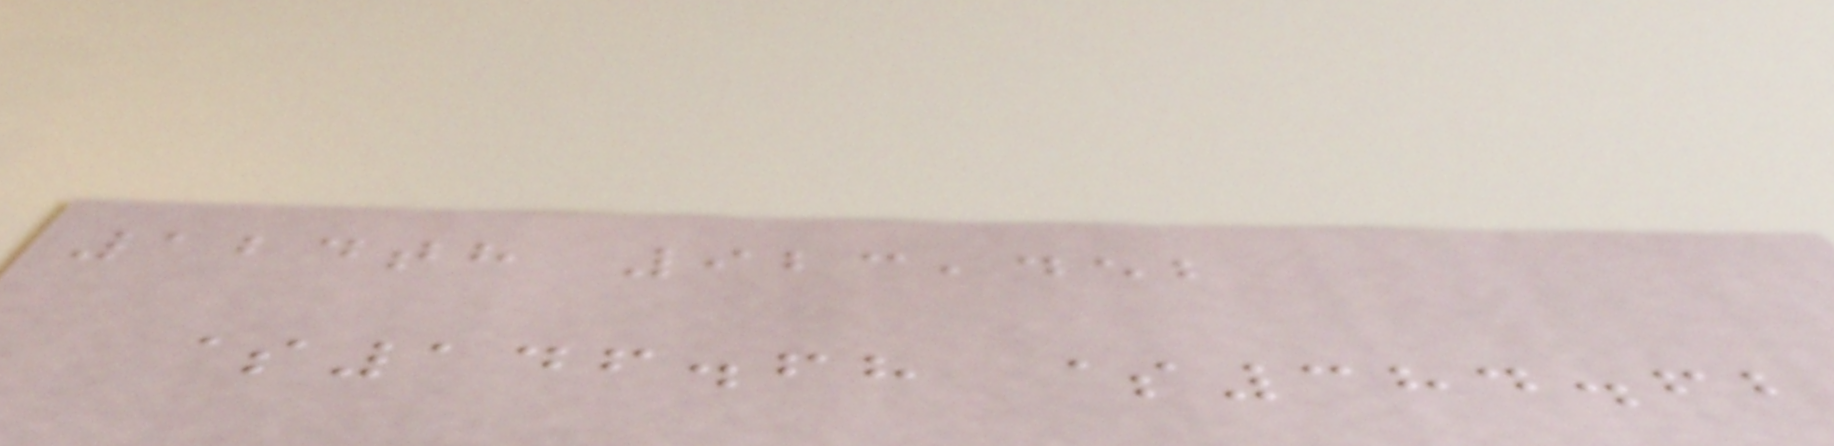124th 923,452
$146.68 $384.62
